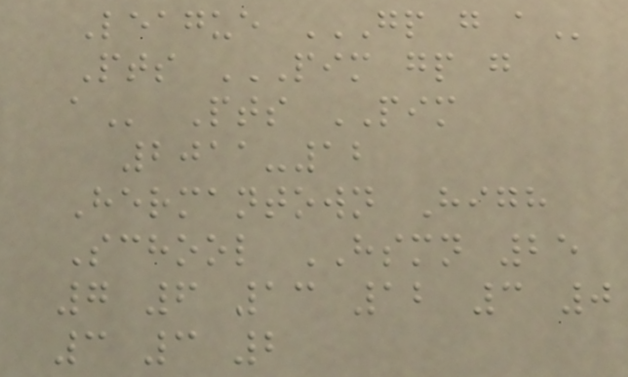League GP G A
Pts PIM GP G
A Pts PIM
2011-12
Hermantown High
School HSMN 25
7 6 13 12 3 0
3 3 2
